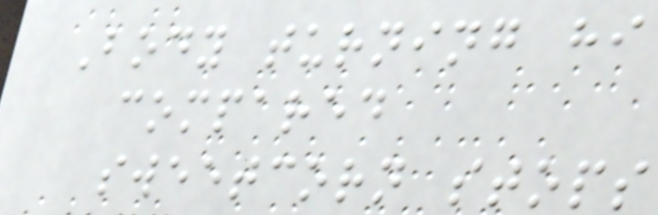Body turning hi
compared
sweetcorn stops
